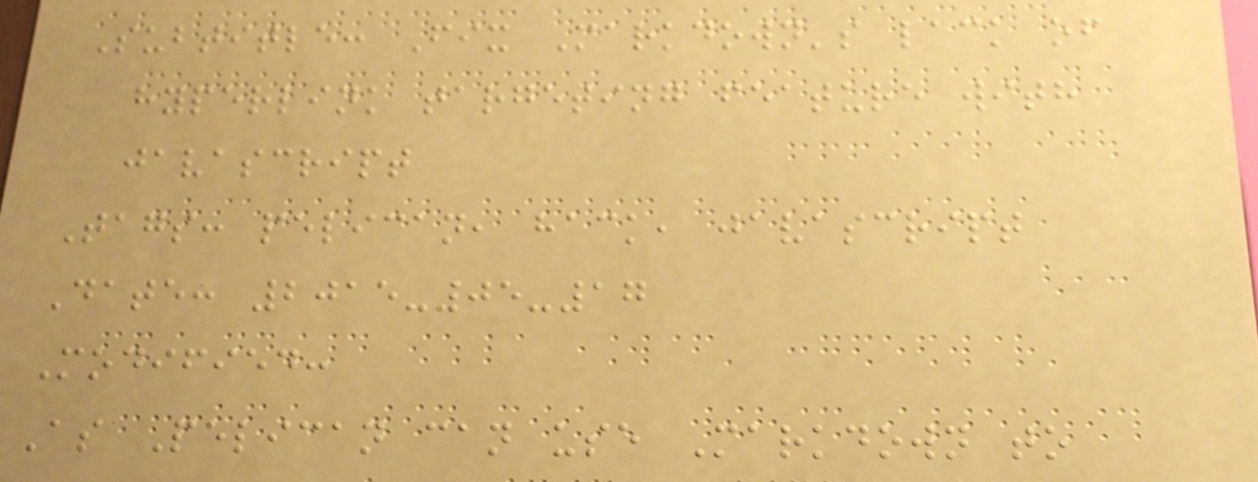Subtitle: Fix Markdown's lack of
hyperlink targeting feature with
javascript
Tags: pelican, hack, javascript
Date: 2015-05-17
Modified:
As Pelican can use Markdown to
